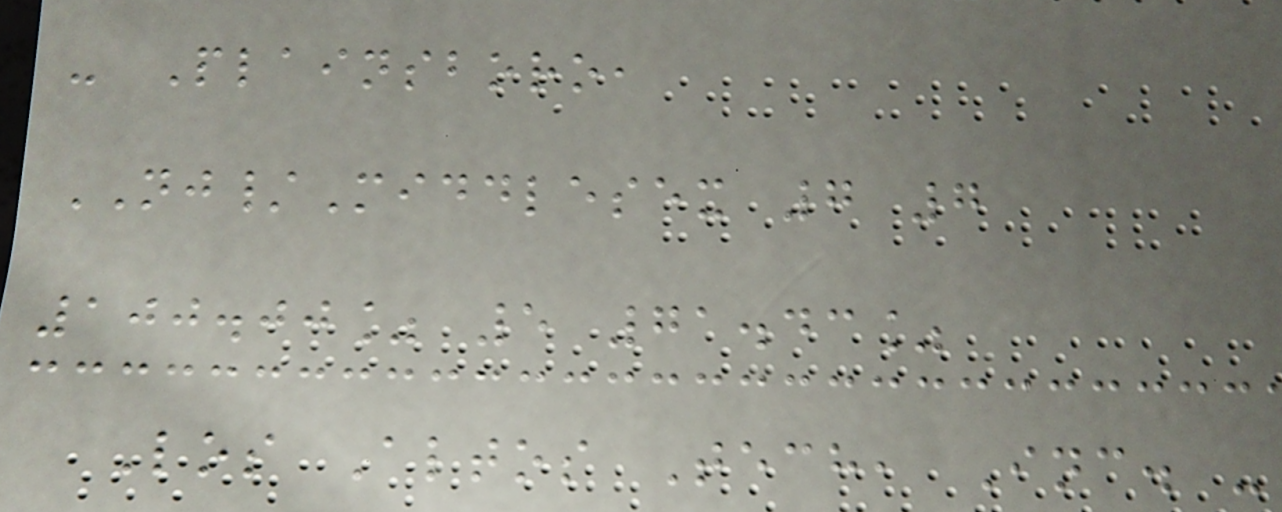- Plainsboro,
NJ/Middlesex 7 7
100.00% 5 71.43%
Los Altos Tech, Inc. -
